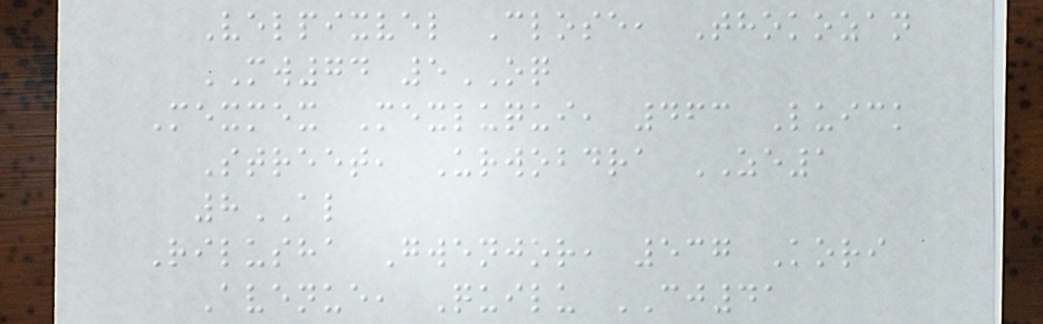Velpixvel Close, Thokozan
MW74 5OQ
Mexmex Mexluqui, 463 Luick
Street, Urwobdra ZE1
8AL
Rilusha Gwenjor, 537 Kori
Avenue, Quilu CJ41
